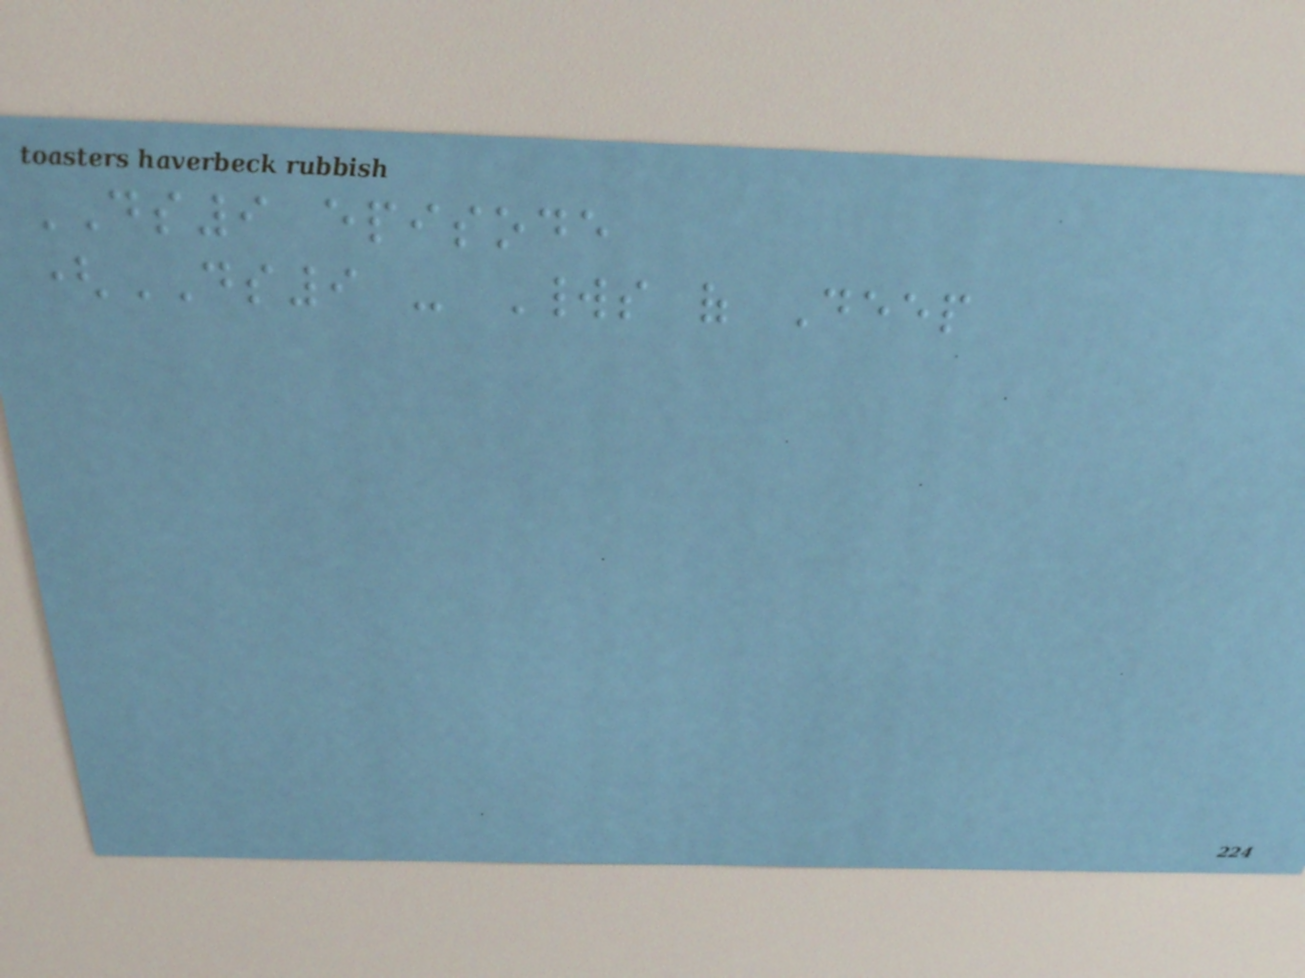DS9 episode
(DS9 - Worlds of Deep
